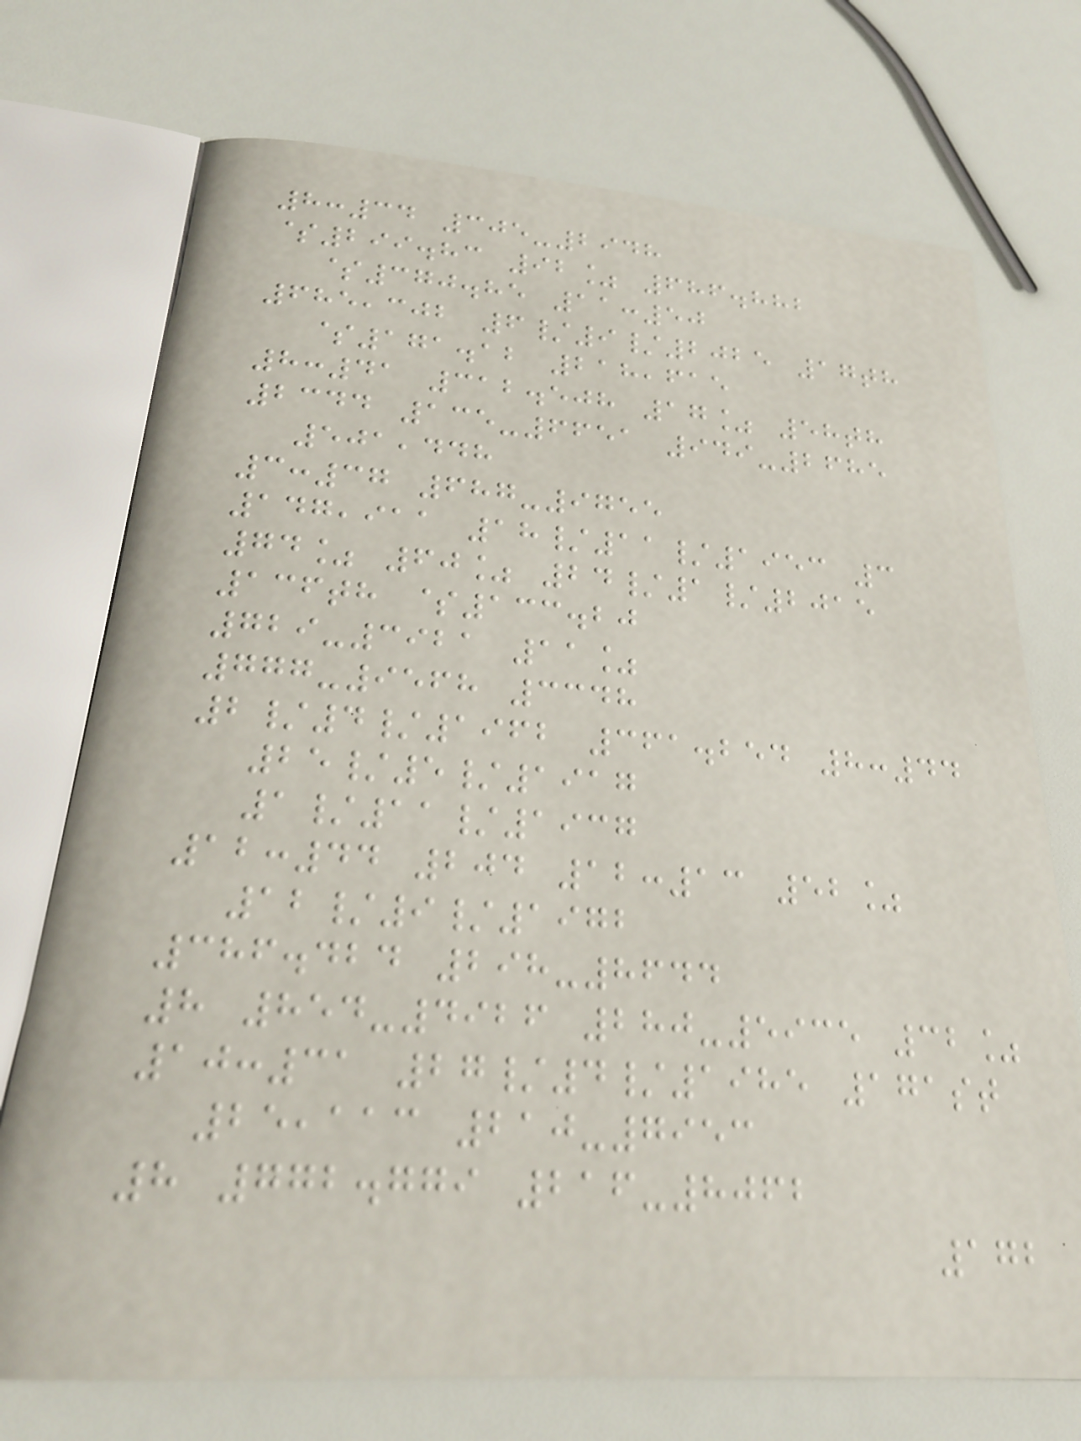8:34 305-2948
$299.83 92% 686.882
$370.85 11:50
685,302 6/9/2025 17th
$171.12 218,615
8:41 312.508 17% 58th
2344 135-6651 949-2685
501,448
3:37 687-9755
147,911 18/11/1953 3
74% 60% 24/1/2015
136th $133.20
729-3921 11%
777-9568 3348
2/4/1962 361.254 8:44
25/5/1917
1/11/1937
12:44 204 12:13 52%
12/9/1972
386.424 298-8644
8 854-4926 280-5935 32%
10:31 27/4/1985 171st
25,113 210-7953
8 772.779 216-8062
172
